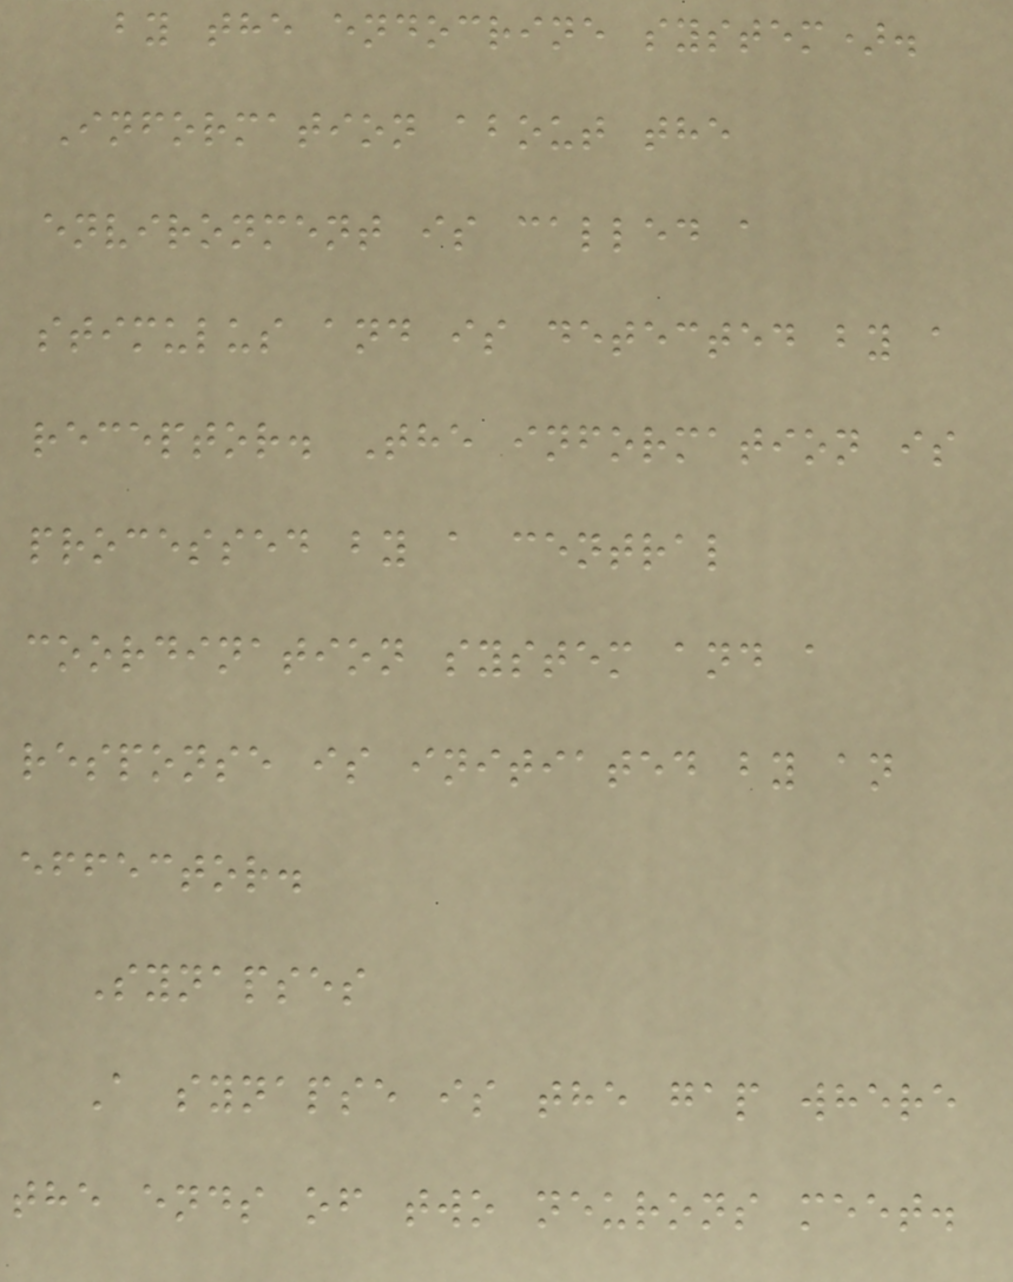by the endocrine system).
Information about the
environment is called a
stimulus and is detected by a
receptor. The information is
processed by a central
coordination system and a
response is initiated by an
effector.
Synapses
A synapse is the gap where
the ends of two neurons meet.
